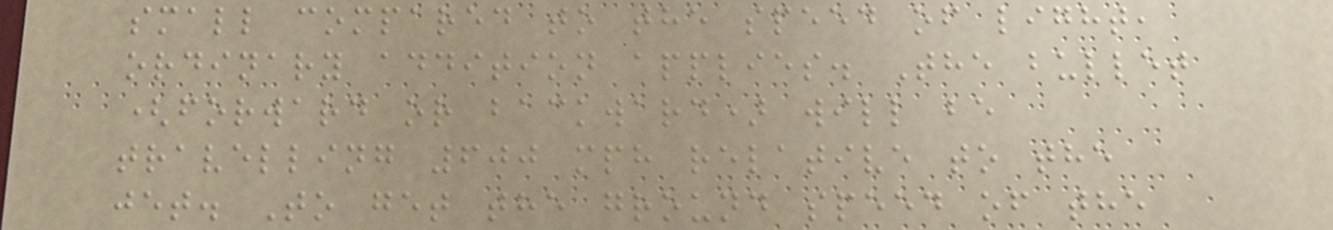small compared to the speed of light,
ordinary addition applies. The bullet
(forward or backward) will be
travelling 600 mph relative to the
jet. To get the ground speed of the
